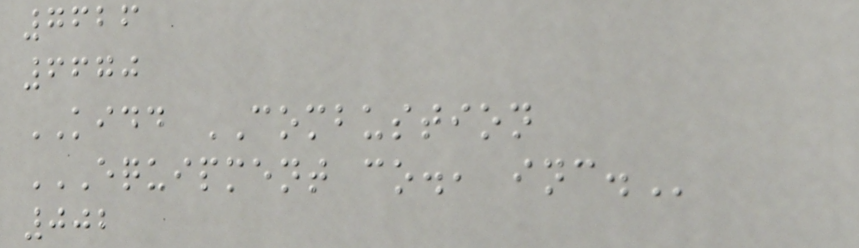7626
6670
KIDD COMBUSTION
EQUIPMENT CO., INC.
002
